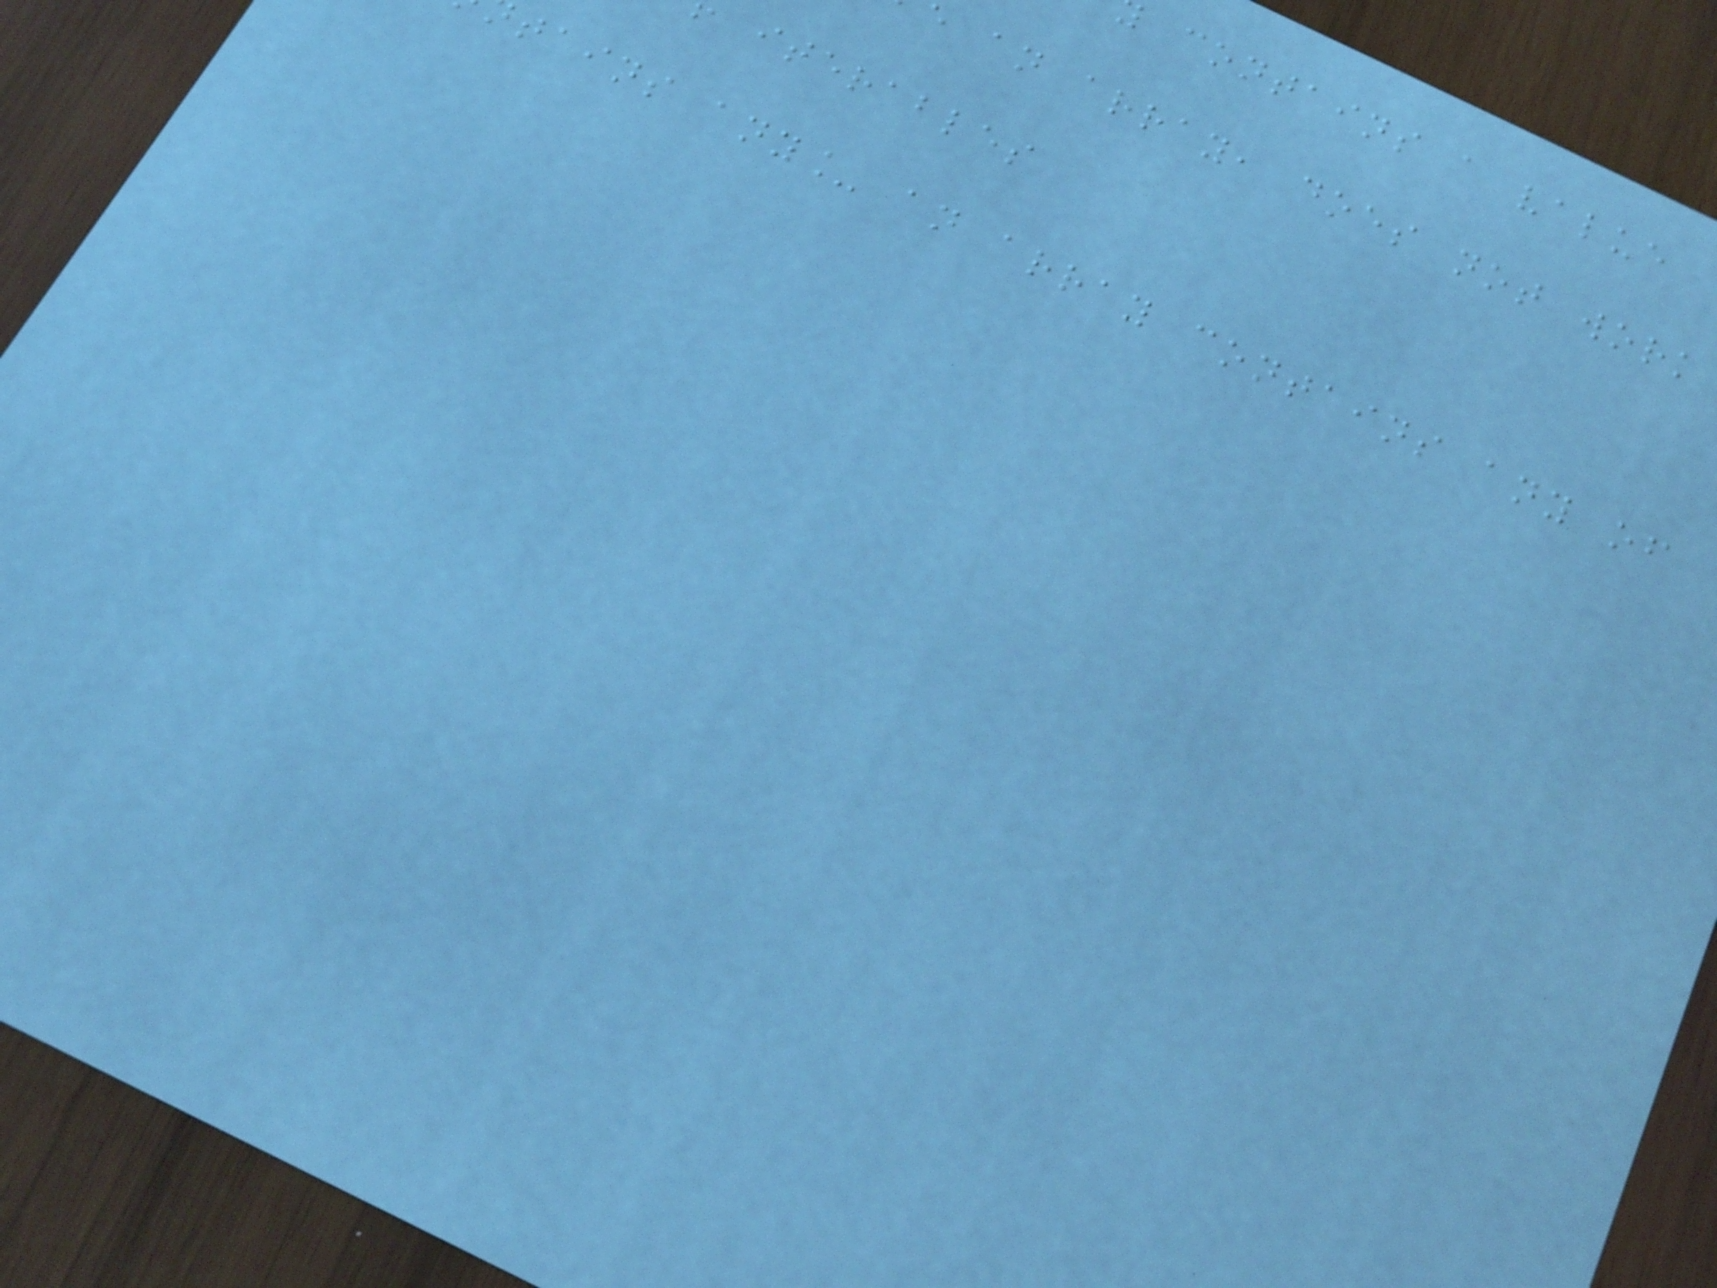contains a value
e an array, does not work
iterables
tains any_ an array contains any of
